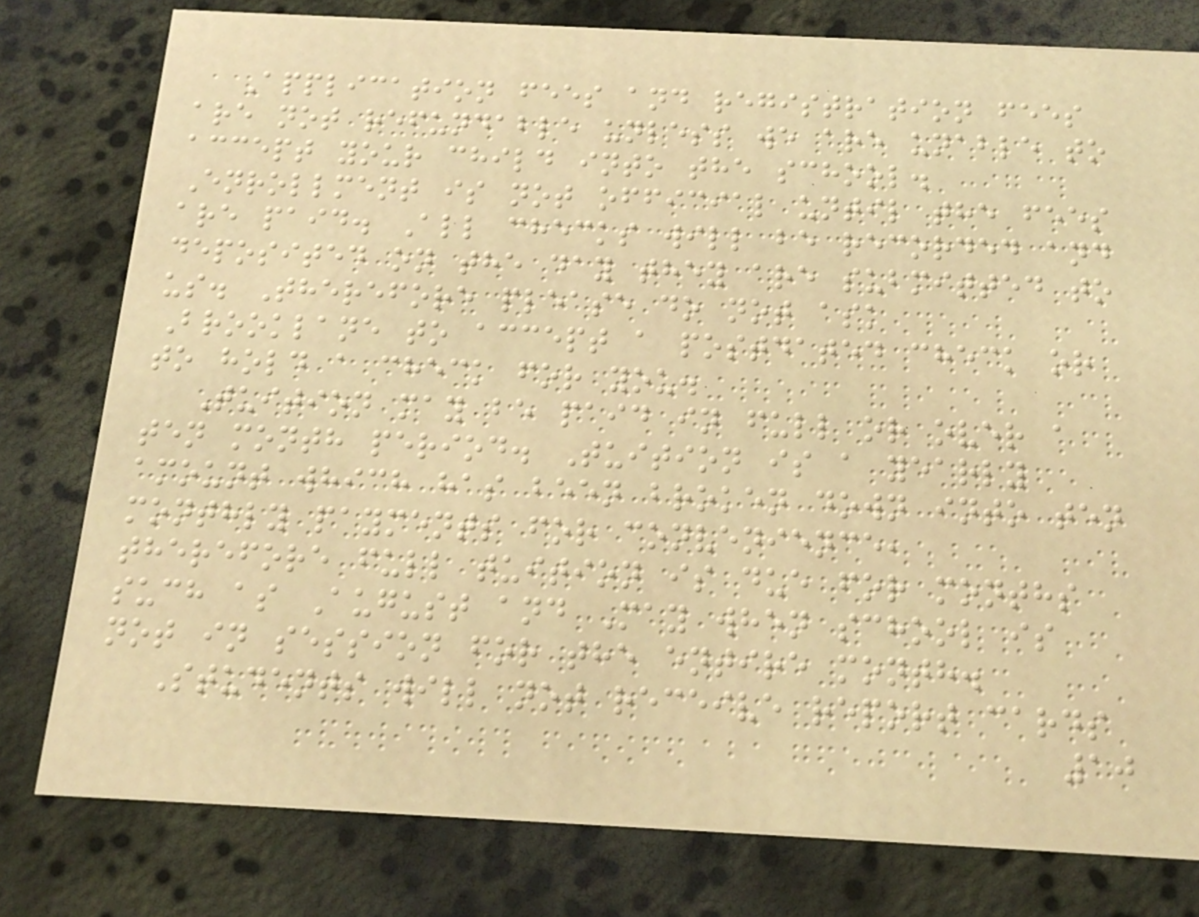Application fees and registration fees
are not refundable unless we are unable to
accept your child into the school.
Enrollment is not official until the fees
are paid. All checks will be recorded and
deposited on the day they are submitted to
us. Therefore please do not ask
Brooklane to accept a postdated check or
to hold a check for you.
Tuition may be paid in full or over a
ten month period. Tuition is a yearly
amount which has been broken down into ten
monthly payments for convenience,
therefore full tuition is due for months
such as August and May when school is
not in session for the entire month.
Students will not receive report cards
10
